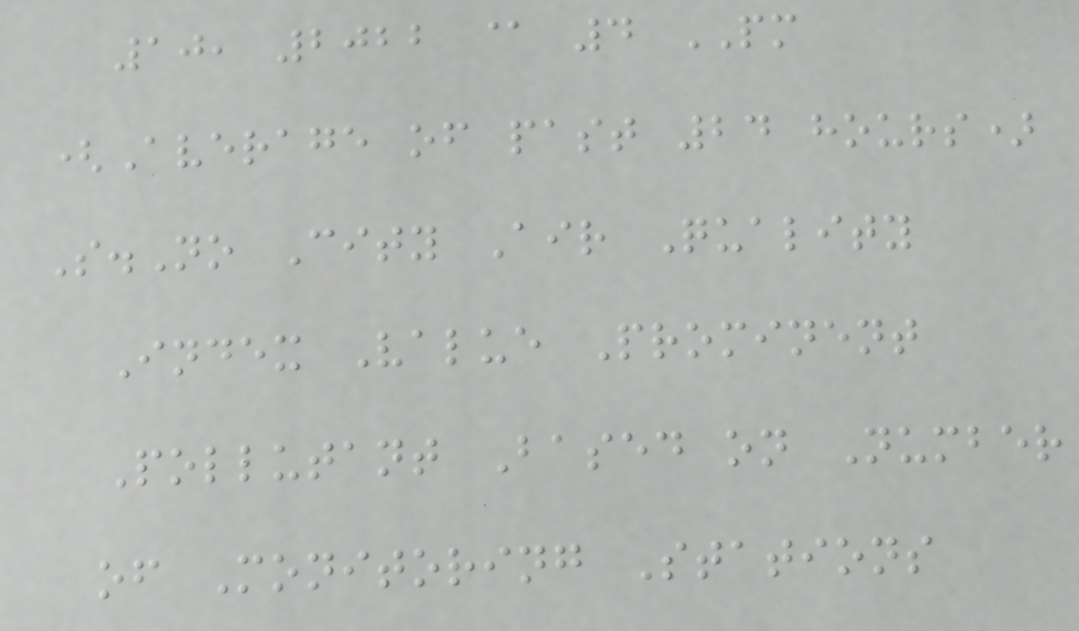10, 2022 @ 4 PM
(Average of past 24 hours)
S.No City Air Quality
Index Value Prominent
Pollutant Based on Number
of Monitoring Stations
